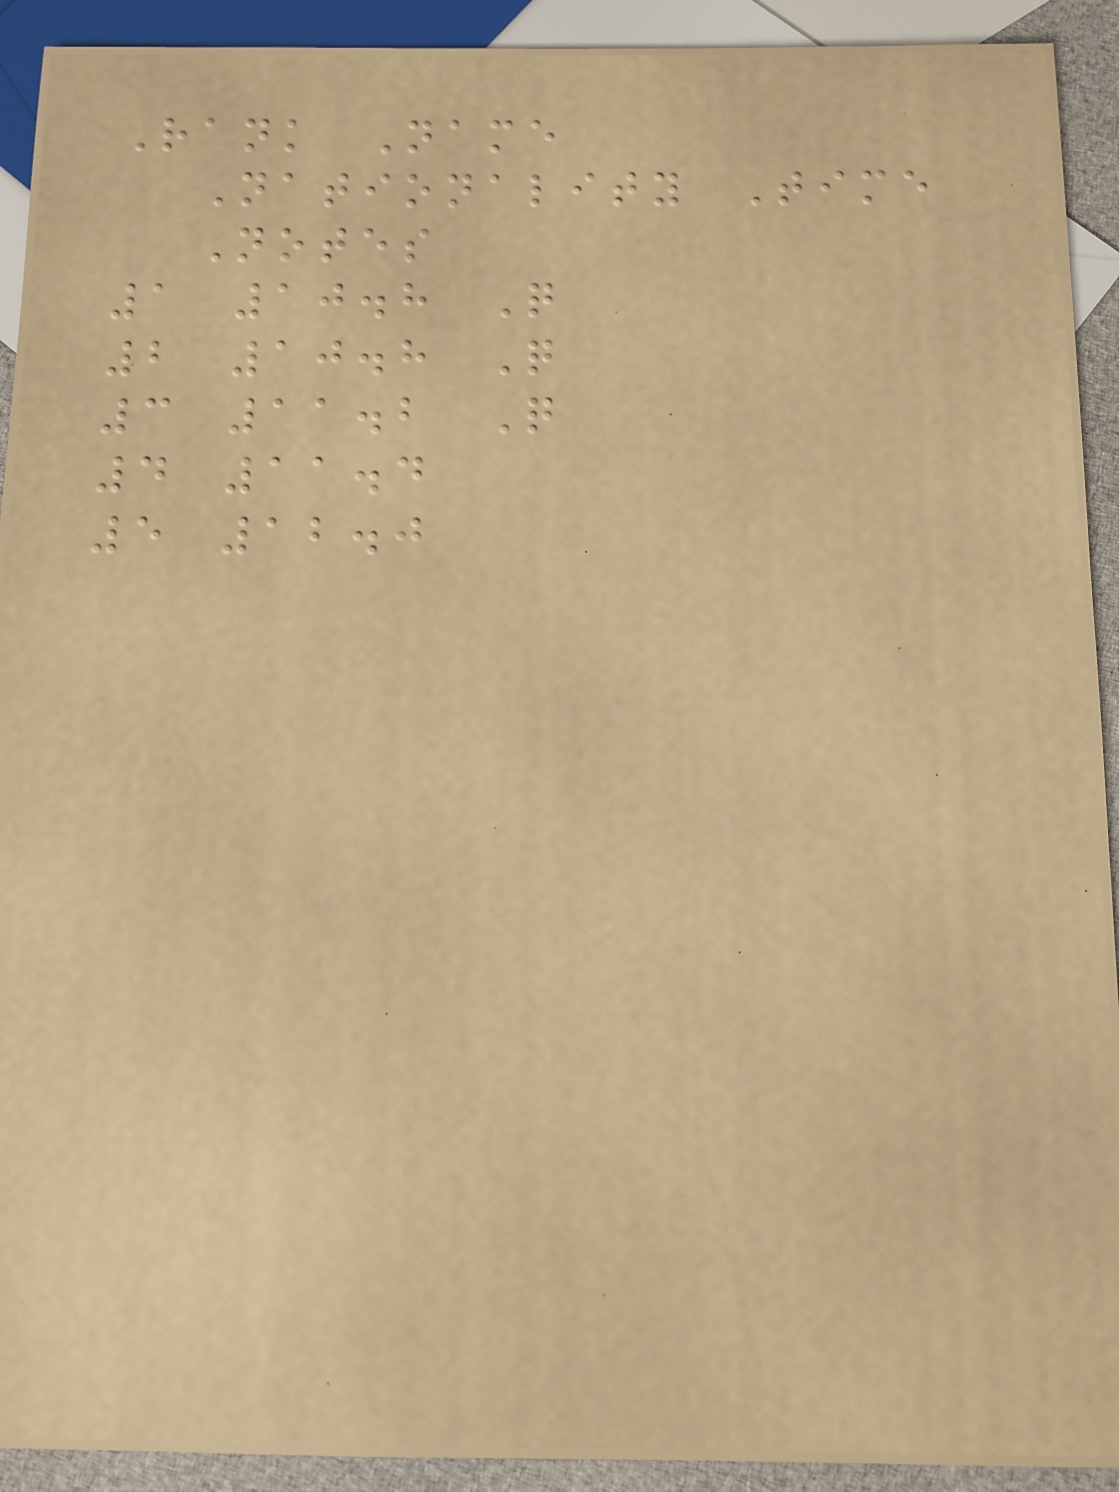Rank Name
Nationality Time
Notes
1 10.8 Q
2 10.8 Q
3 11.2 Q
4 11.4
5 12.0
